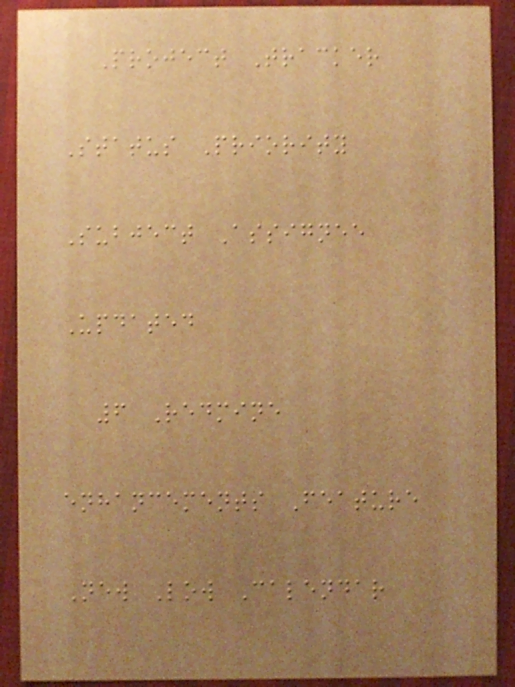Project Tracker
Status Priority
Subject Assignee
Updated
6 Redmine
enhancements Feature
New Low Calendar
